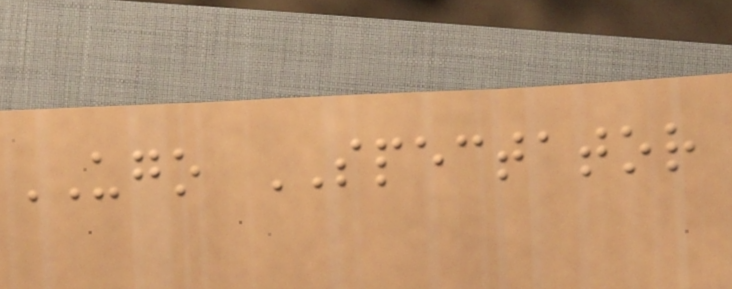UGO SPECTATOR
